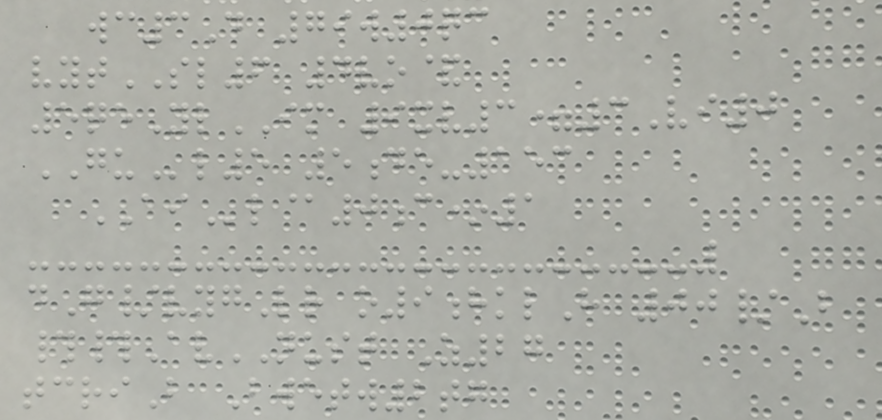wc3D 79w0qc
vytSL6 4vo&
5qeYlIM 9xv3=3Vi0
GUl5 5de-153
AIl@0c*1
dG/vygLr o9hklH 00/B
##AvNUST Z27
tcriB Bwetw2tg
